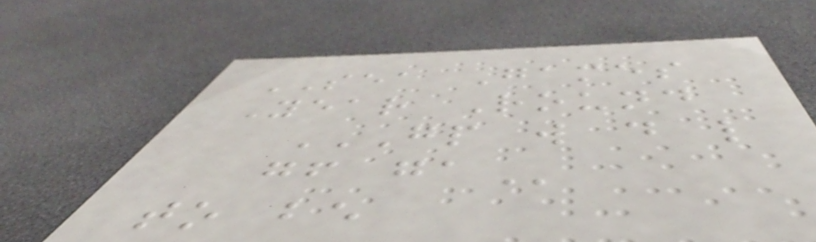SEA Games
Year Round
GP W D L
GF GA
to be
